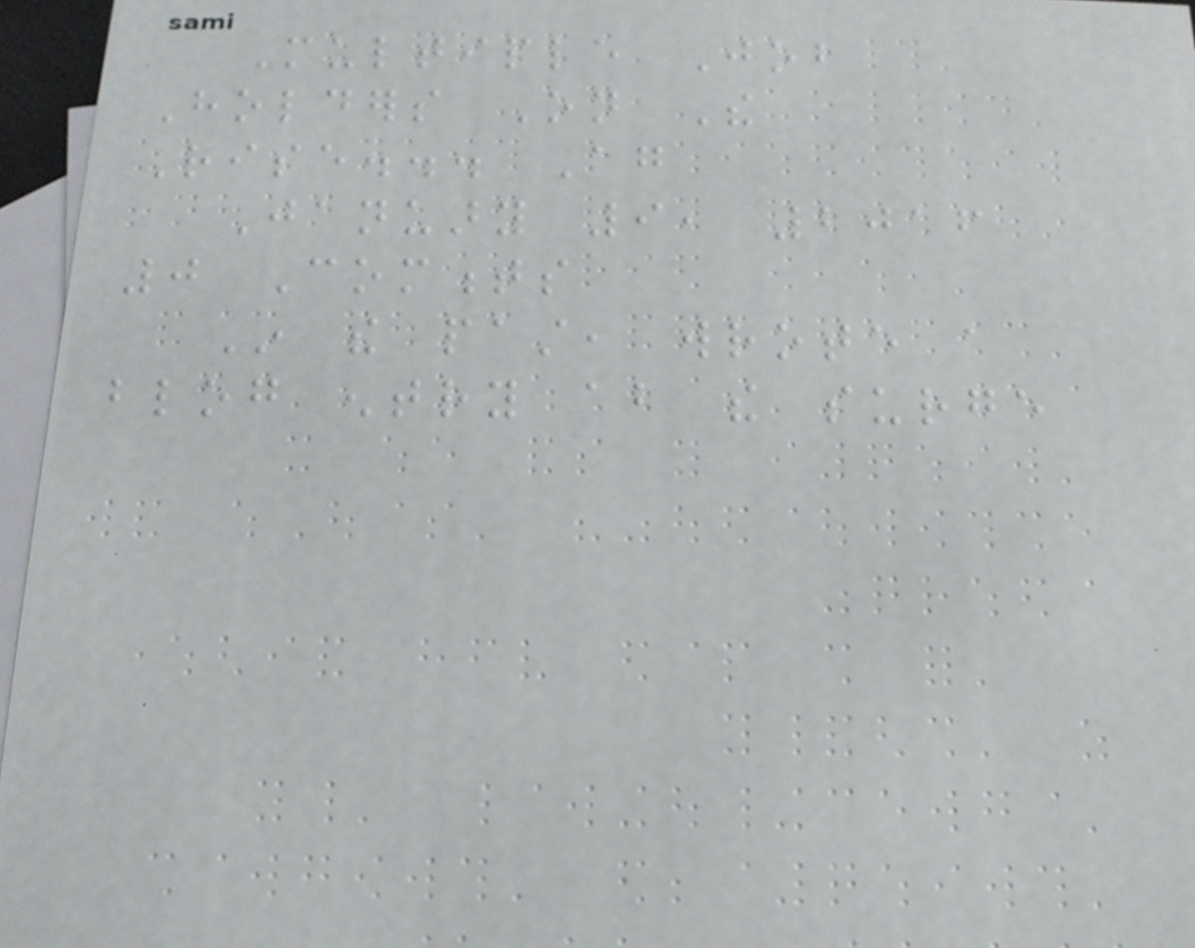Multiple Job
Holders On The
Rise... Again
January 9, 2016
0 Comments
In the past, wrote a
blog entry about the surge
